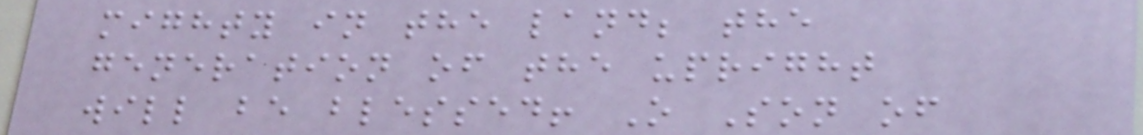mighty in the land; the
generation of the upright
will be blessed! O Son of
